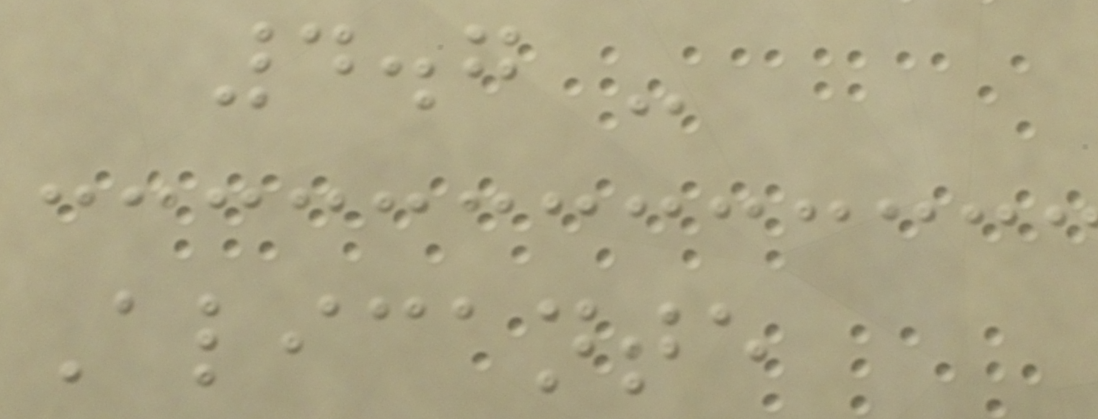4.7 -
Alicante
